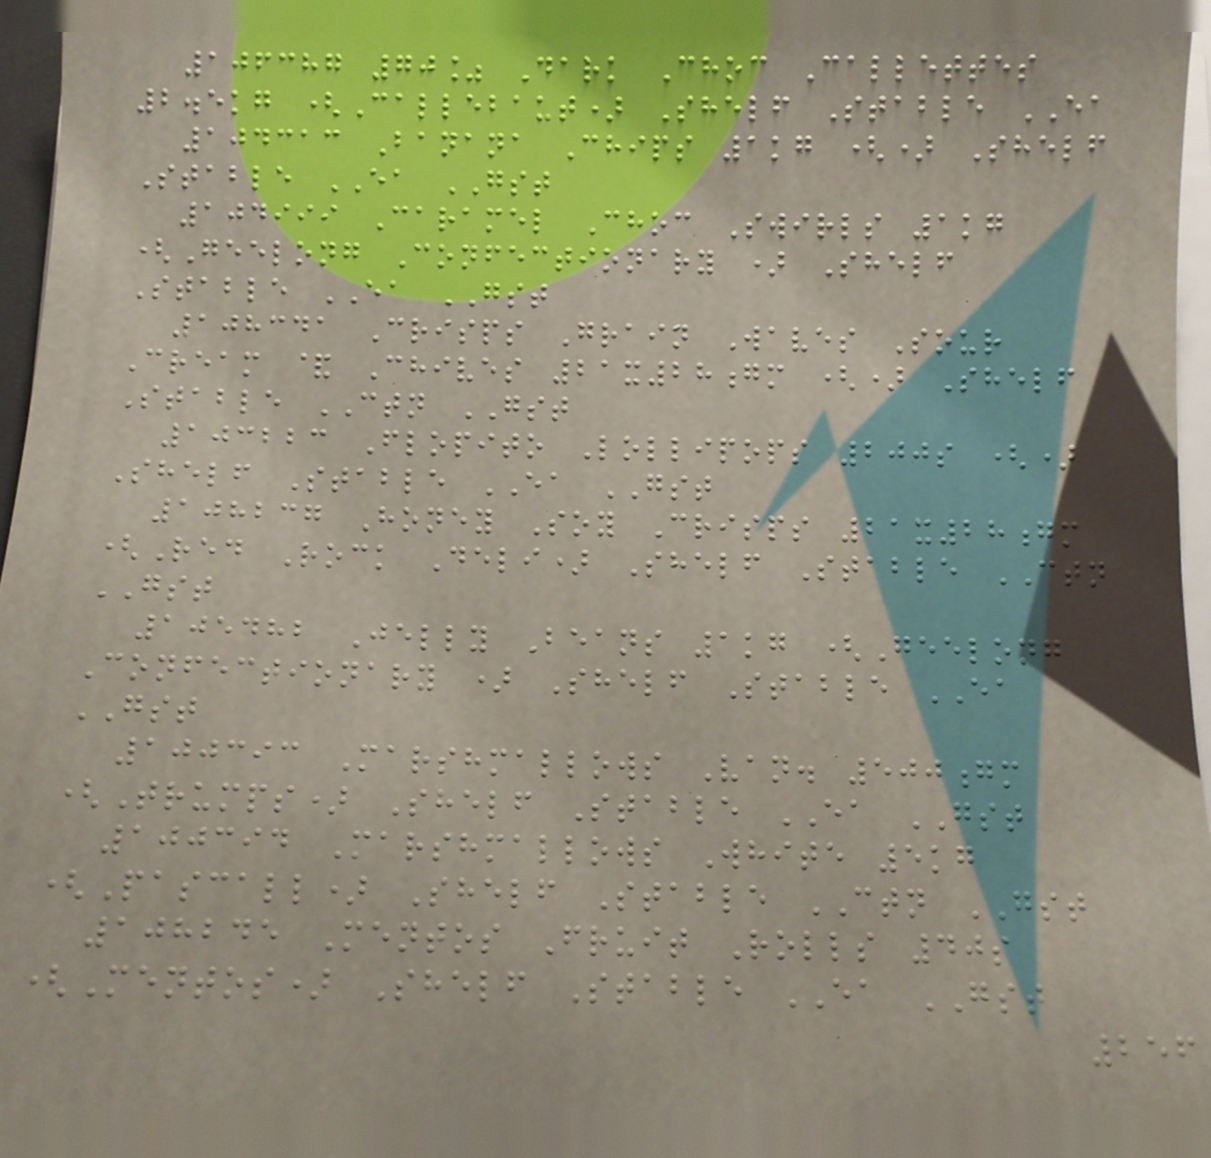106387 70% Dark Choc Callettes
2.5kg (Callebaut) Shelf Stable EA
104313 Banana Chips 1kg () Shelf
Stable EA GST
104999 Caramel Choc Swirls 1kg
(Geelong Confectionary ) Shelf
Stable EA GST
108341 Crisps Grain Waves Sour
Cream & Chives 21x28gm () Shelf
Stable CTN GST
103223 Flopito Lollipops 200s ()
Shelf Stable EA GST
108237 Honey Soy Crisps 21x28gm
(Red Rock Deli) Shelf Stable CTN
GST
105482 Jelly Beans 1kg (Geelong
Confectionary ) Shelf Stable EA
GST
100393 Marshmallows Van. 500gm
(Trumps) Shelf Stable EA GST
100394 Marshmallows White 5kg
(Pascall) Shelf Stable CTN GST
108245 Mentos Fruit Rolls 40s
(Mentos) Shelf Stable EA GST
256
